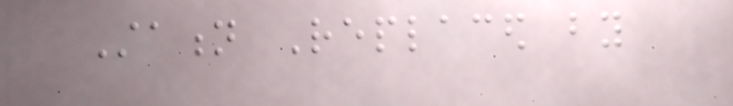Station Replaced by
